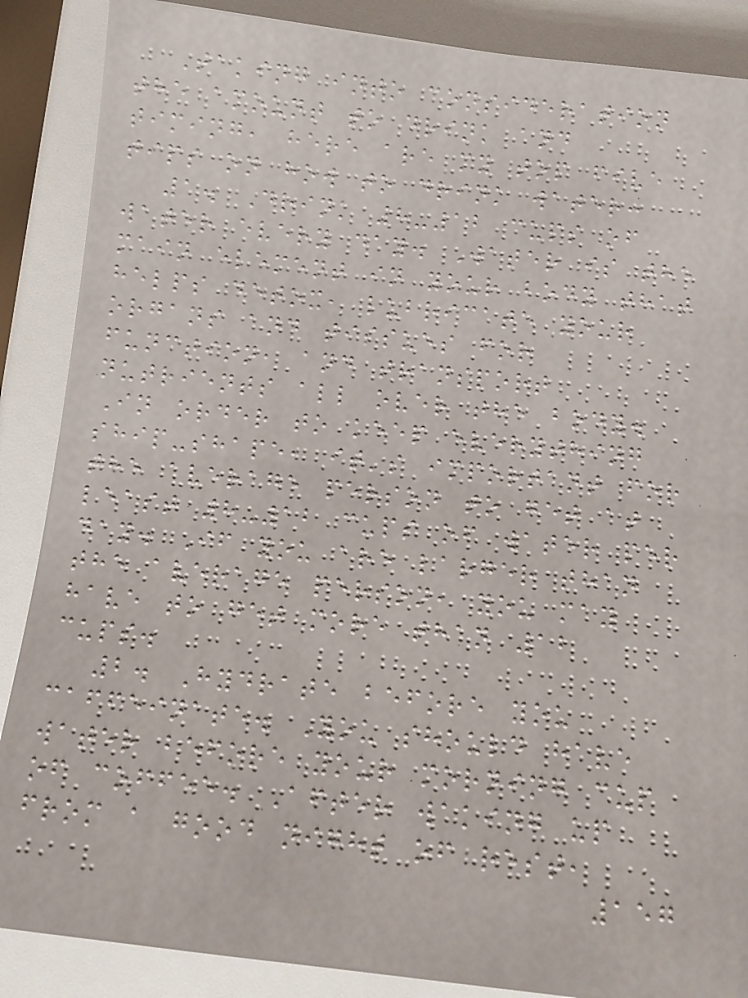Taking into consideration
the amount to drink and
timing, here are my top five
tips on how to drink water:
1. Drink 8-12 cups of
water every day. Water is the
main element in your body that
helps detox, lubricate your
organs and tissues for
function, and transport
nutrients all over the body.
In order to keep everything
ship-shape, it's important for
the average person to get at
least 8-12 cups of water per
day. If you are larger than
the average person, you may
have to get more than 12
cups.
2. Hydrate before you
caffeinate. You should have
water before your morning cup
of coffee. After waking up
from a good night of rest,
157
